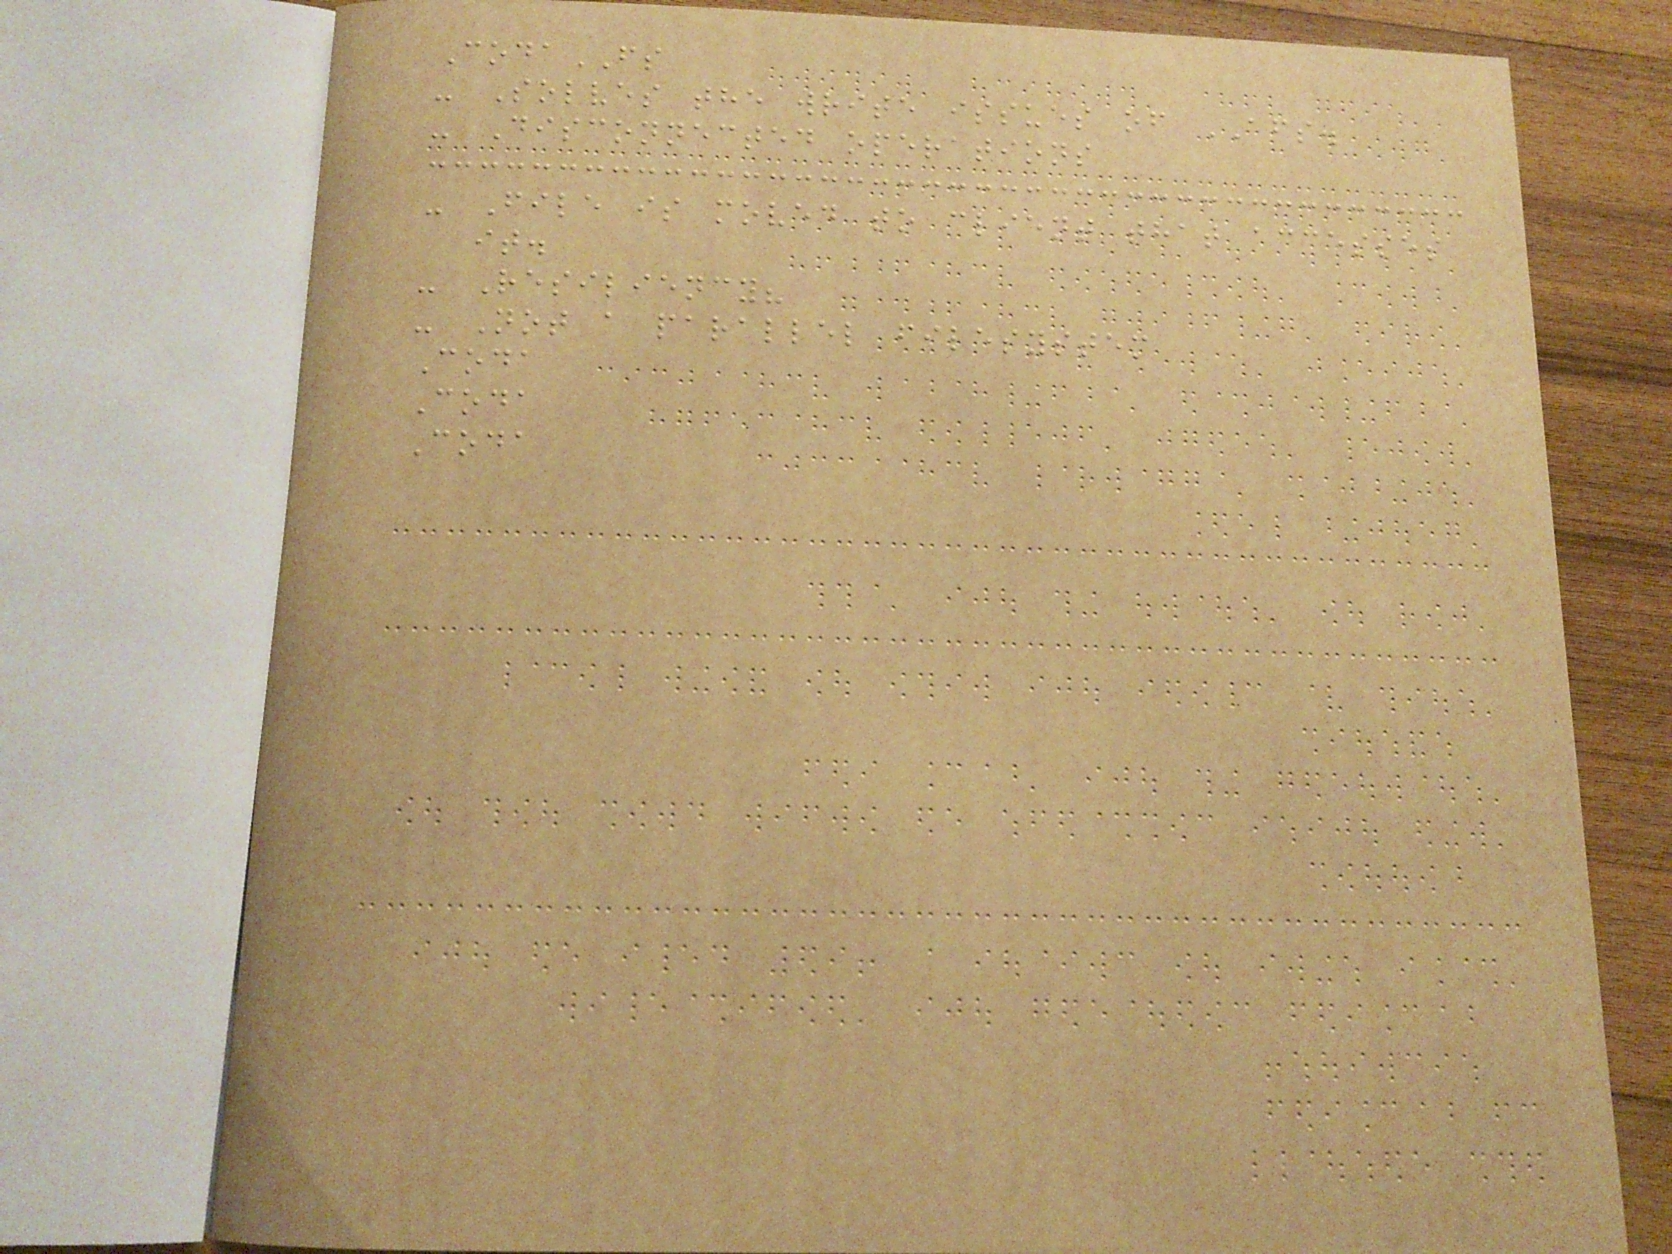CodaFS
- Solves the write issues of AFS.
- Disconnected operations
- File is moved to client that accesses
it.
- Resiliency?
- Not a parallel filesystem
Coda
Coda
Coda
